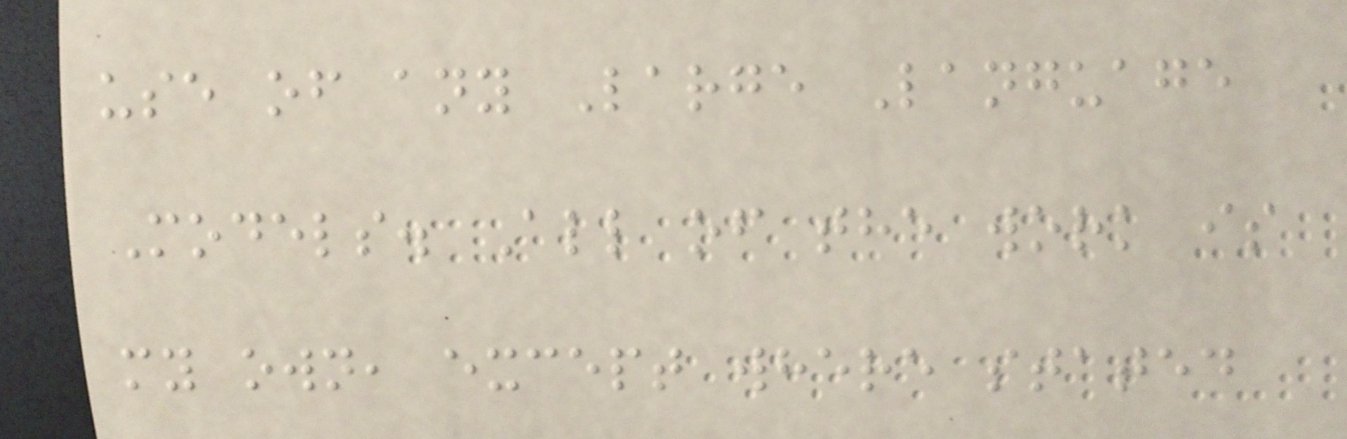use of any Large Language
Models. All of the work is
my own, except where stated
